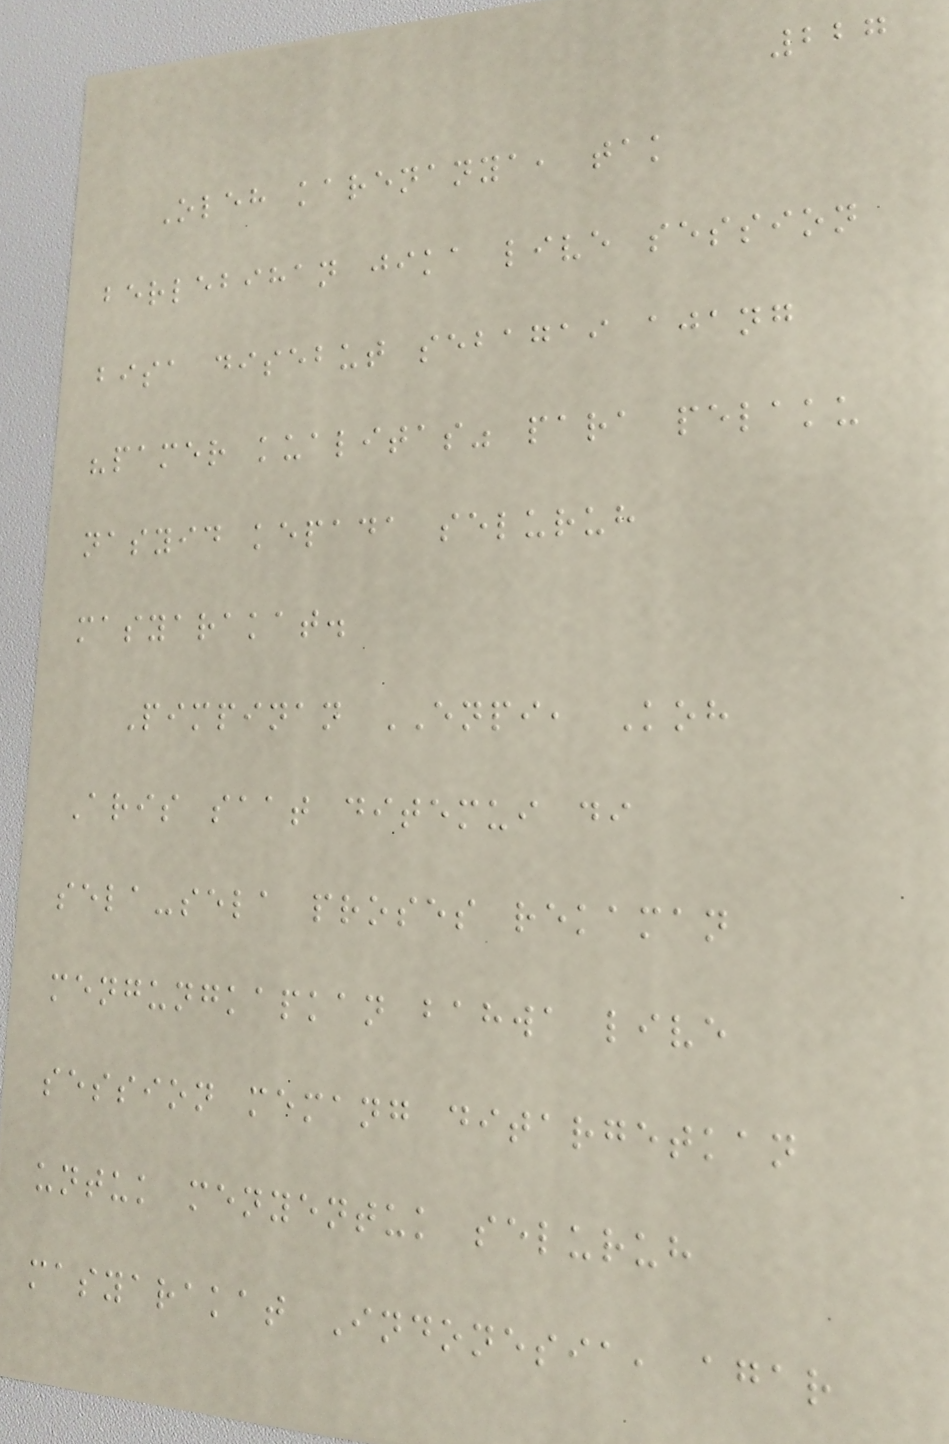227
Oleh karenanya, tak
berlebihan jika live session
bisa disebut sebagai ajang
"pamer kualitas" para pelaku
nasyid kepada seluruh
masyarakat.
Pimpinan ENPI, Koh
Aris saat ditemui di
sela-sela proses rekaman
mengungkapkan bahwa live
session memang ditargetkan
untuk menyentuk seluruh
masyarakat Indonesia, agar
